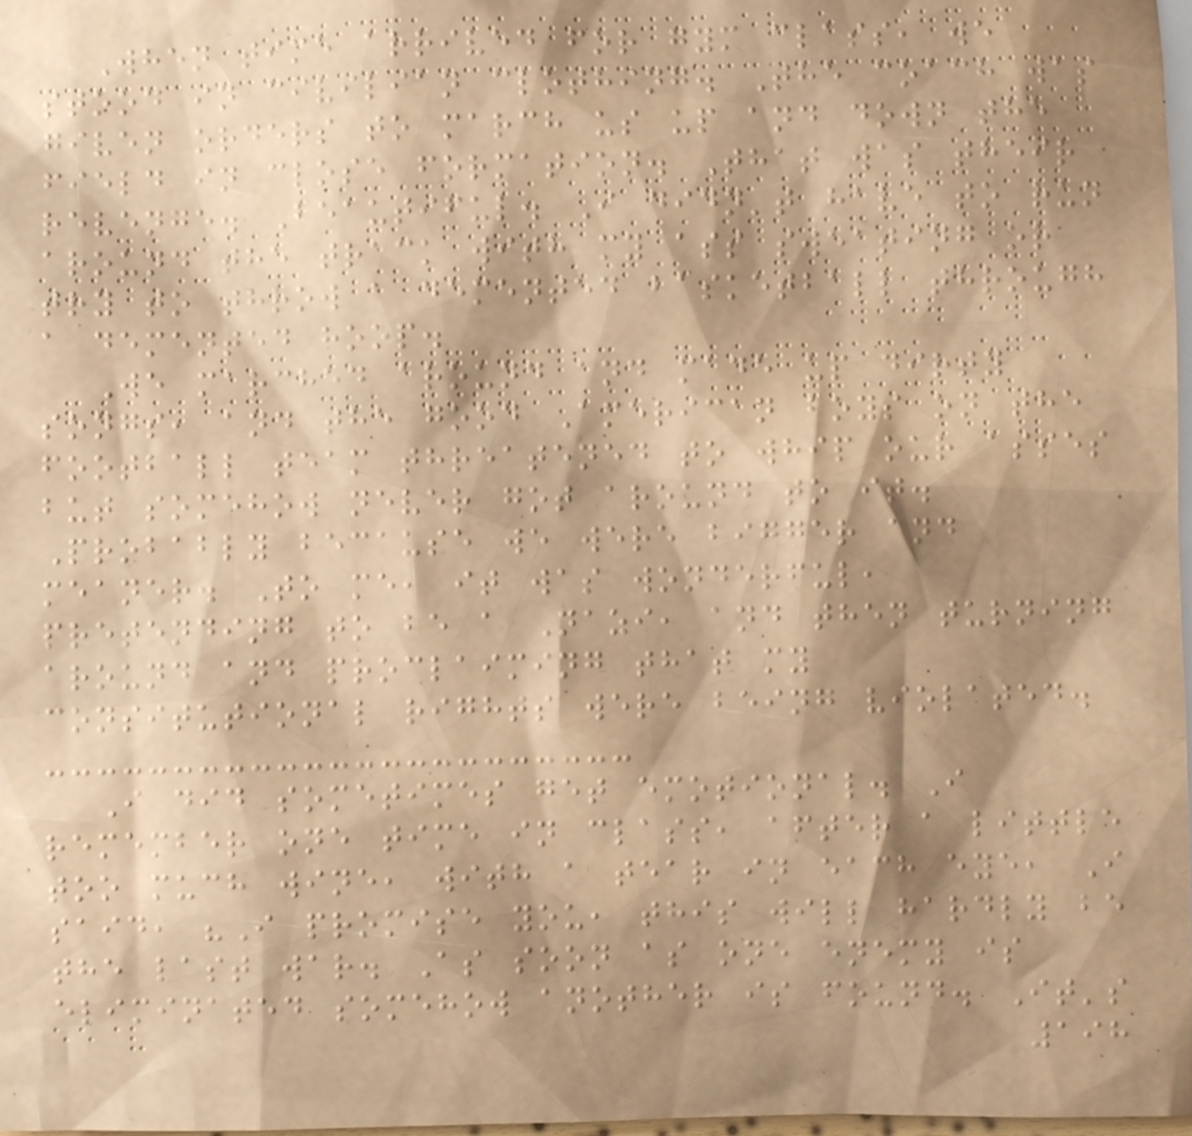When time arrived for gym class, we
stood in civilian clothing. The coach was
given orders to march us up and down the
field in close formation. That was their
revenge. Beautiful. I didn't have to run
around the track with my ass sweating or
try to throw a demented basketball through
a demented hoop.
We marched around and made up dirty
songs, and the good American boys on the
football team threatened to whip our asses
but somehow never got around to it.
Probably because we were bigger and
meaner. To me, it was wonderful,
pretending to be a Nazi, and then turning
around and proclaiming that my
consitutional rights were being violated.
I did sometimes get emotional. I
remember one time in class, after a little
too much wine, with a tear in each eye, I
said, "I promise you, this will hardly be
the last war. As soon as one enemy is
eliminated somehow another is found. It's
198
